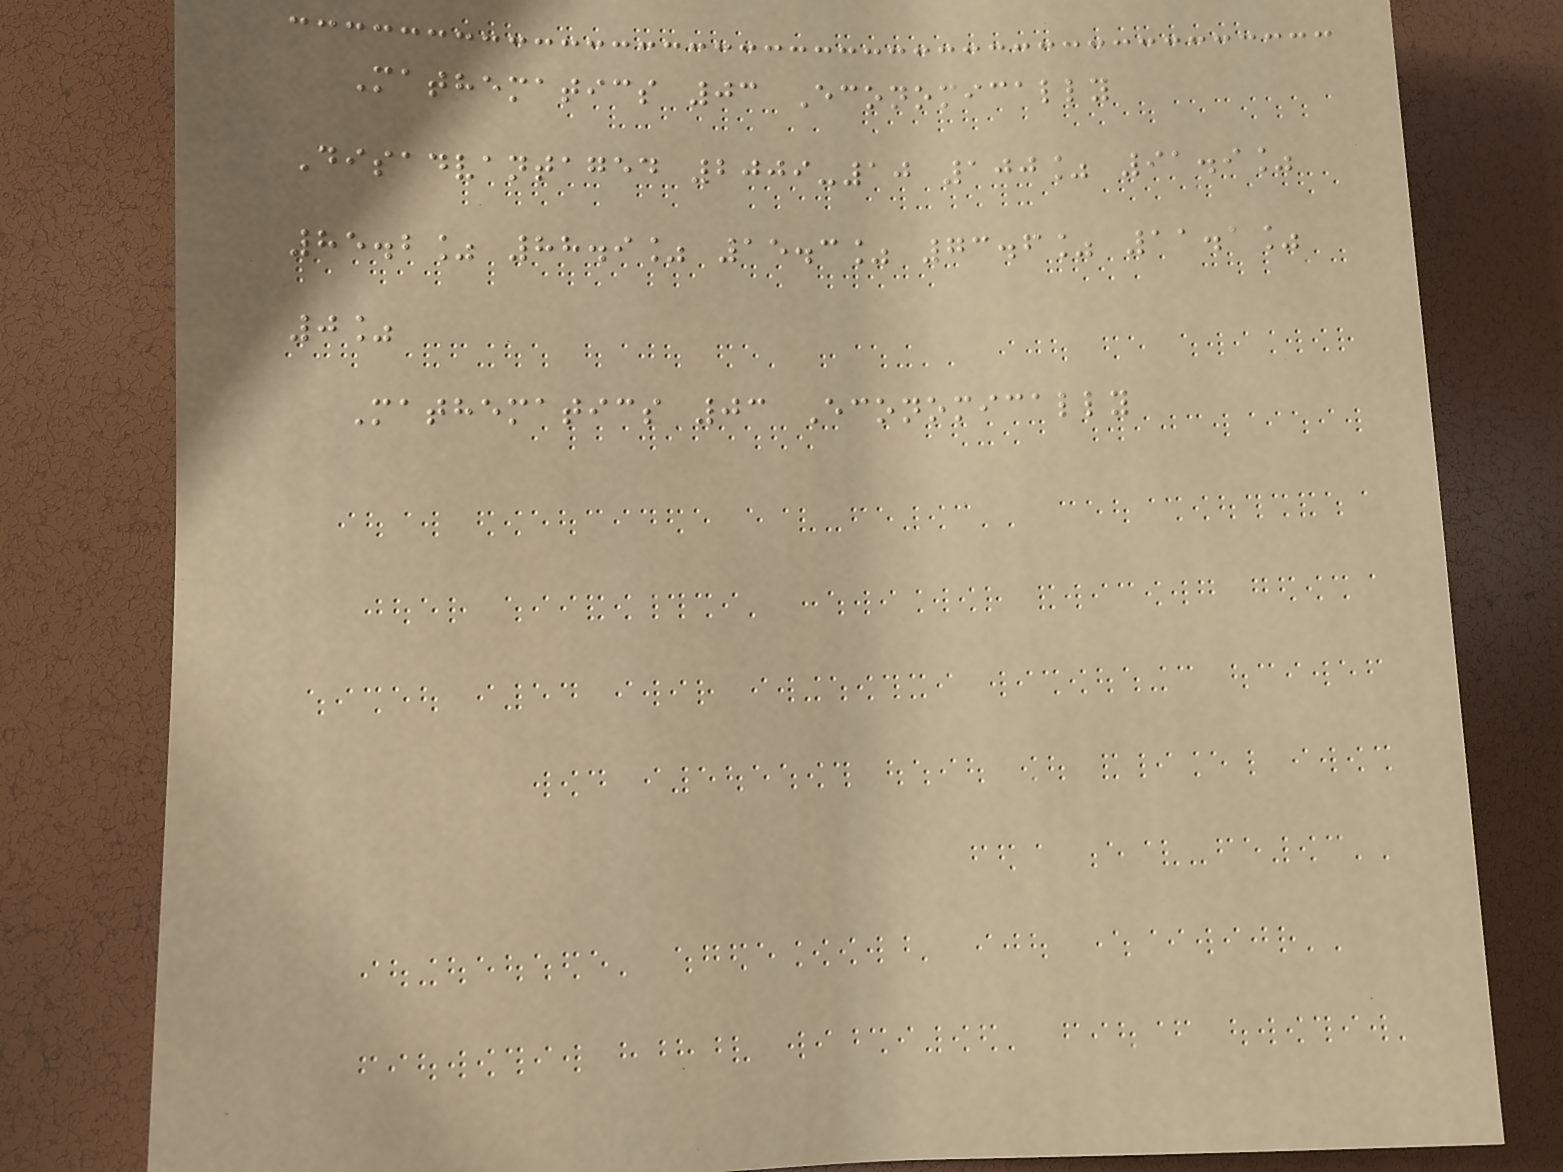Mathematics 03 Economically
Disadvantaged 2009-10 100% 91.9%
85.2% 88.9% 15.3% 73.6% 11.1%
0%
Mathematics 03 Economically
